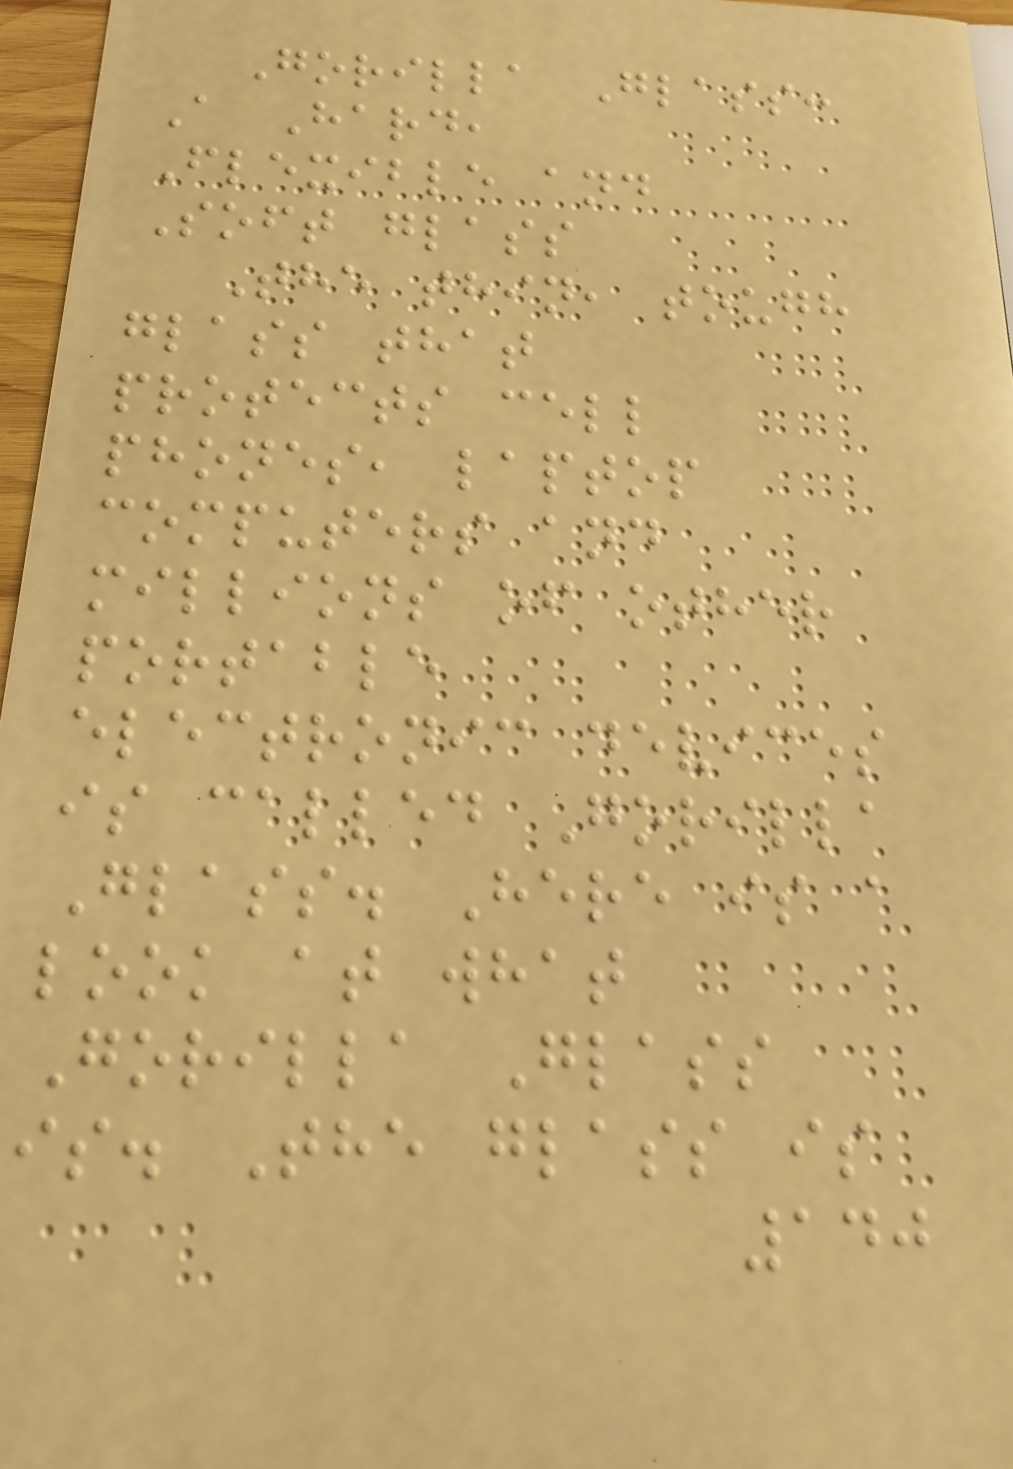Gorilla Glass:
A Hard,
Flexible and
Soft glass
The thin, tough
glass that
protects cell
phones, laptop
computers and
millions of other
portable
electronic devices
is called Gorilla
Glass. Here is a
look at what
Gorilla Glass
is. The glass is
140
